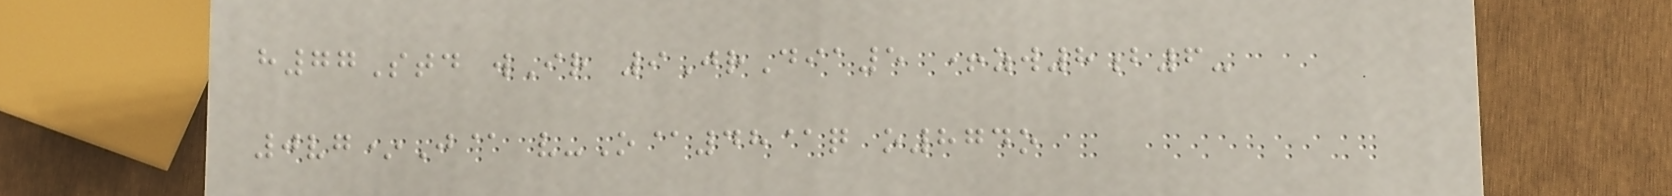h77Std wIr 9JrDia5 +zw8b6-
0vg*J@ v-O@48@q o874o
